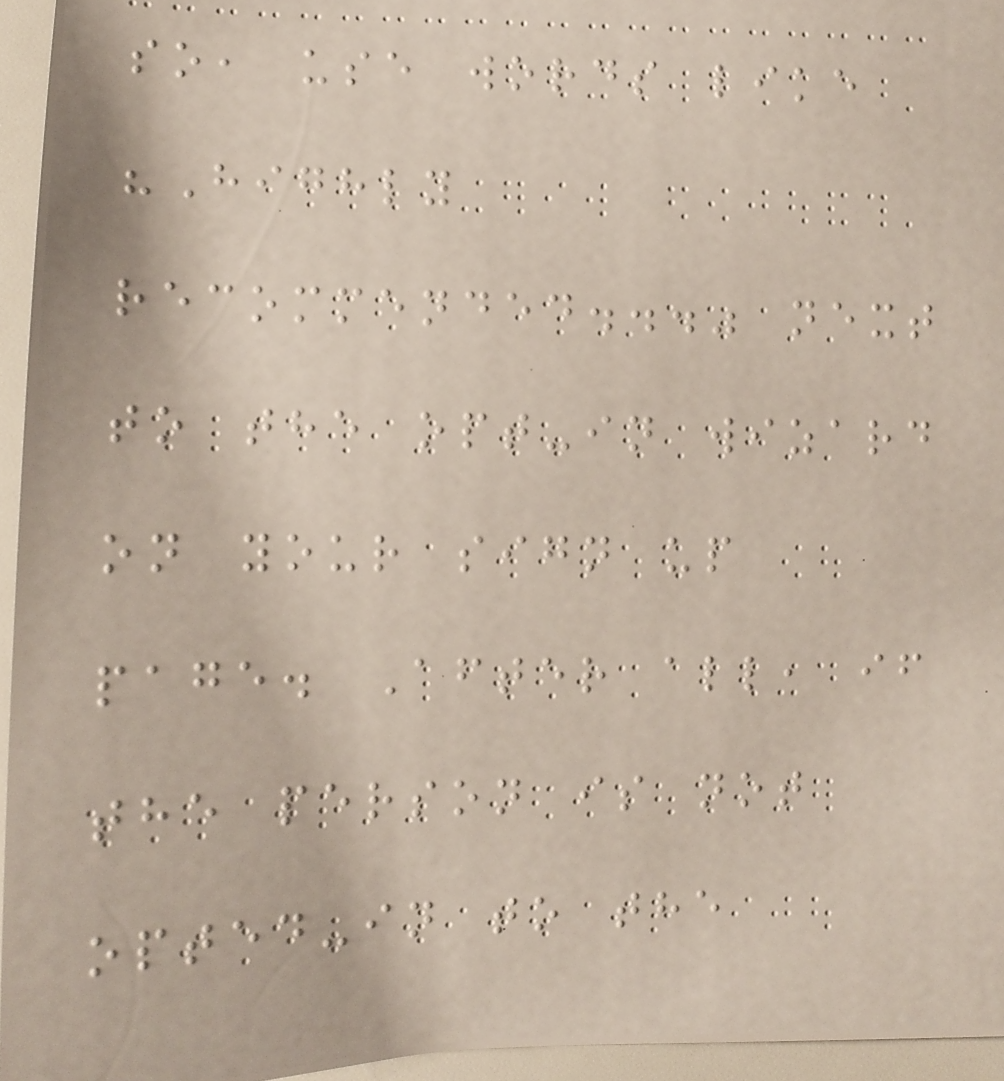so, use words like
"Highly
recommended..." next
to the opt-in wizard
on your sign up
page. After all, if
the person is not
opted-in to the
